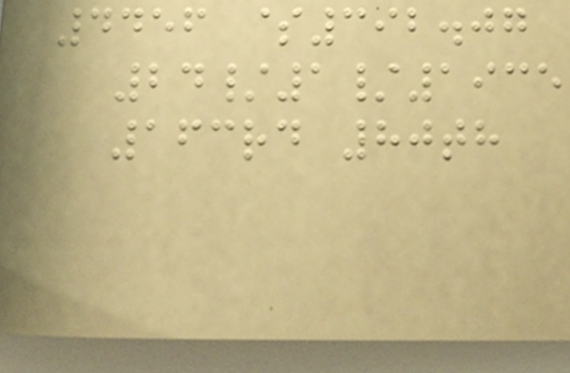4456 $392.07
24/1/1935
163rd 80th
